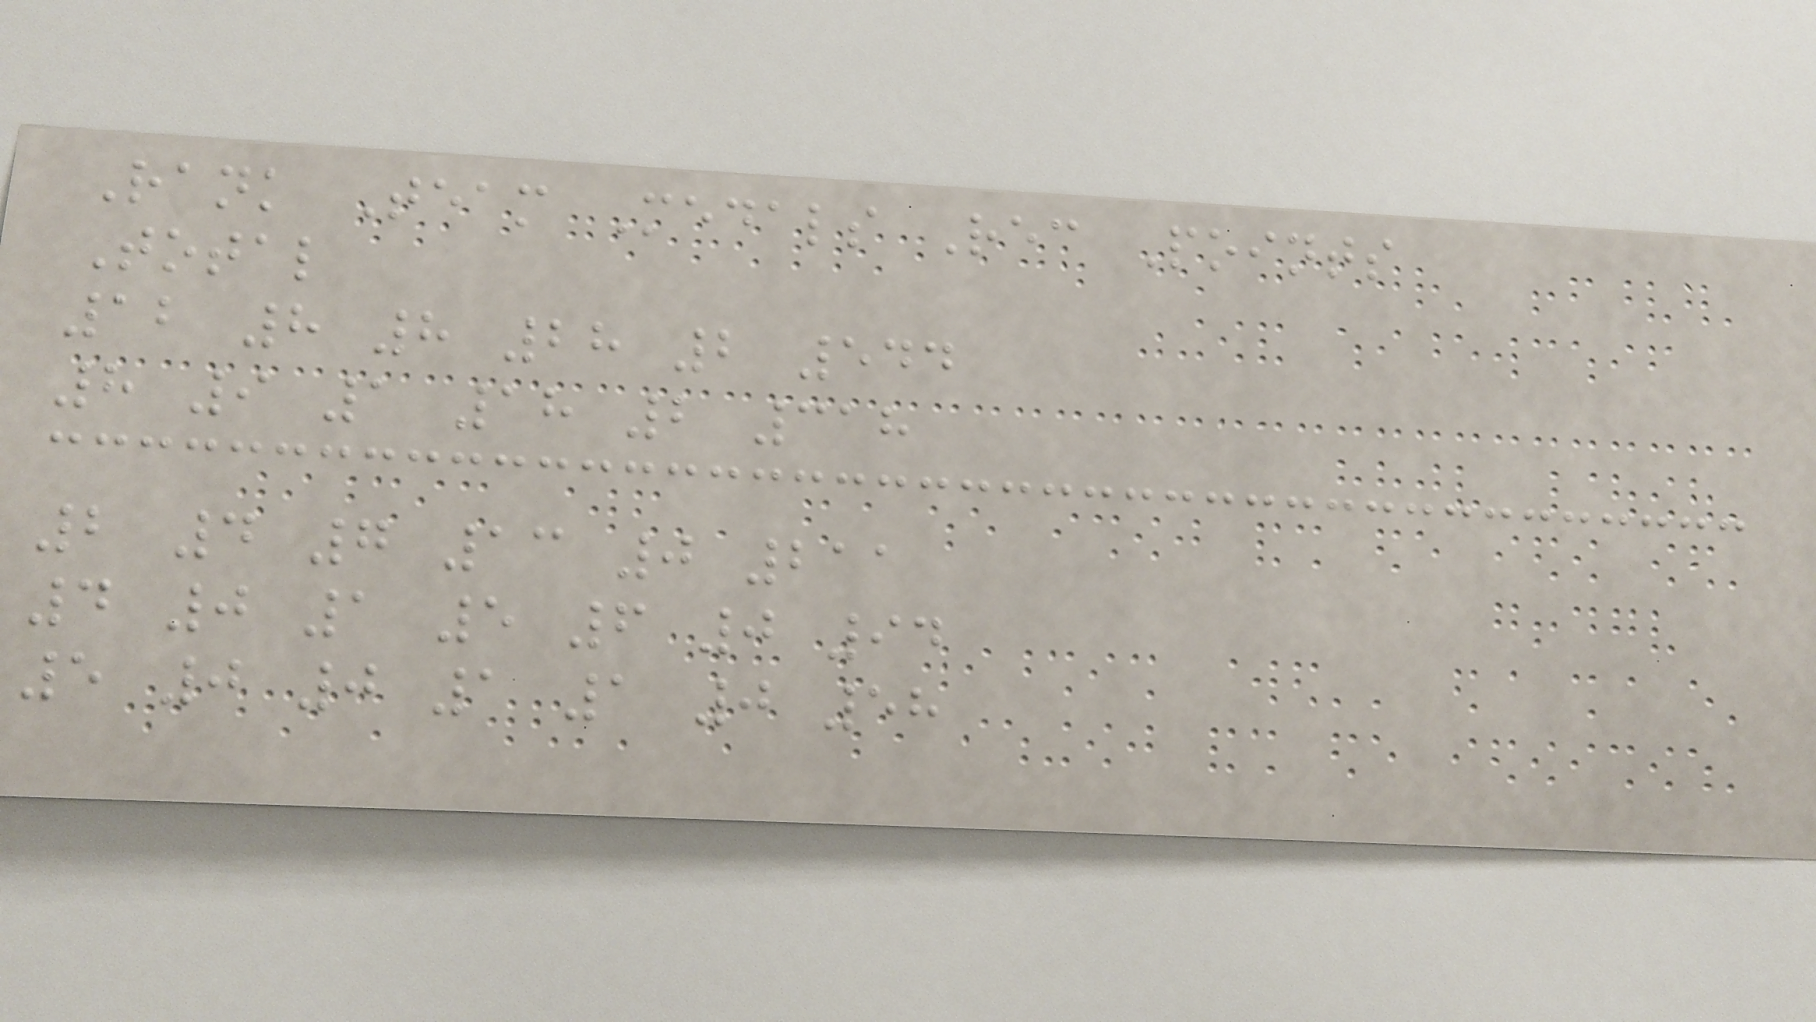Rank Team Medals Rec Points
Total
12 8 8 28 2 544
8 9 1 18 2 318
2 4 7 13 0 211
4 0 1 5 6 0 94
5 0 0 1 1 0 58
